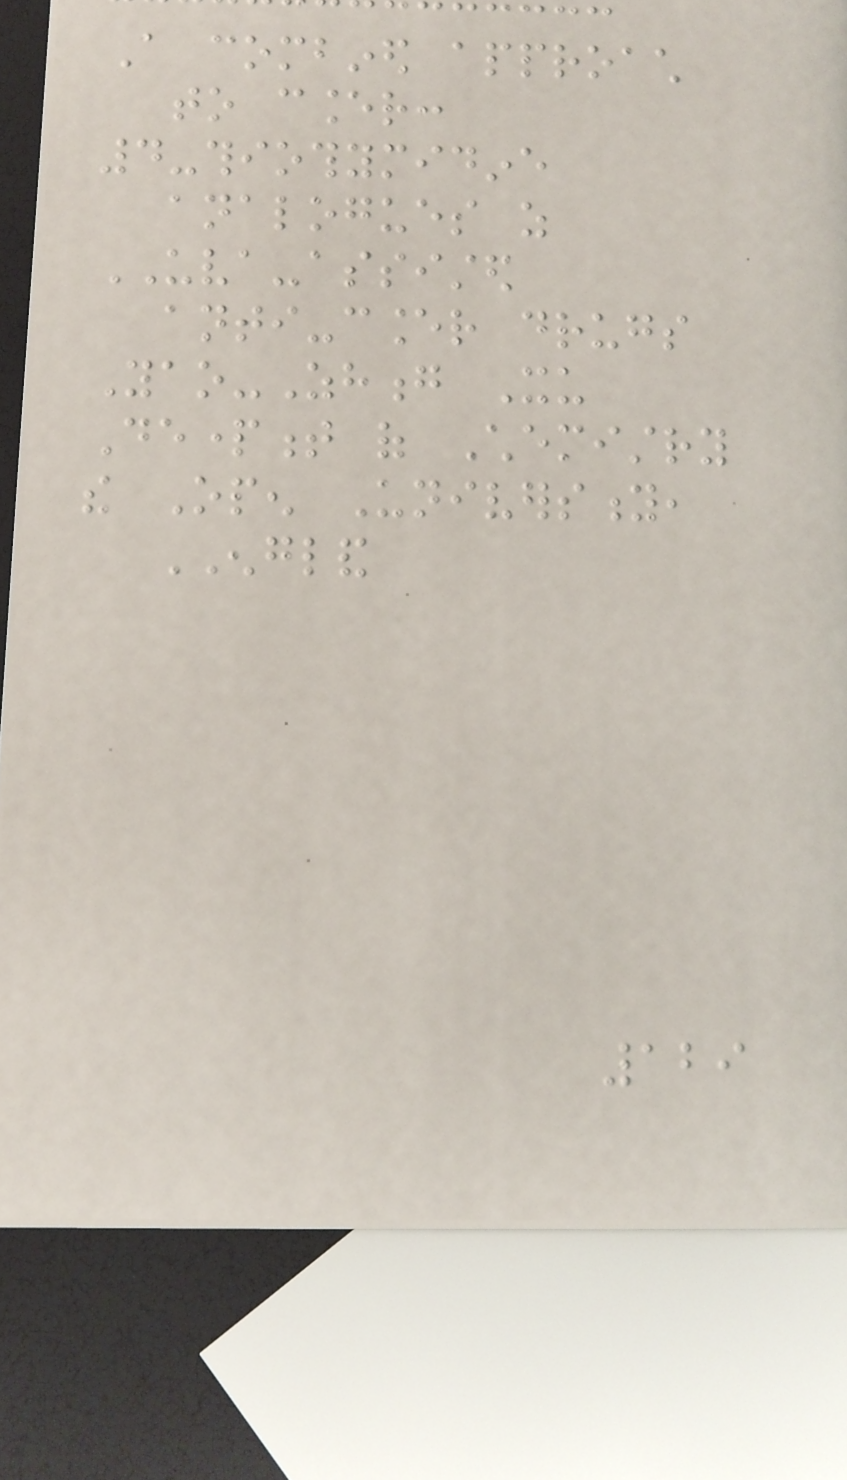A combined approach
to cancer:
4-thiothymidine
analogues as
UVA-assisted
anti-cancer drugs
Yao-Zhong Xu
Department of Chemistry
the Open University,
ENGLAND
129
